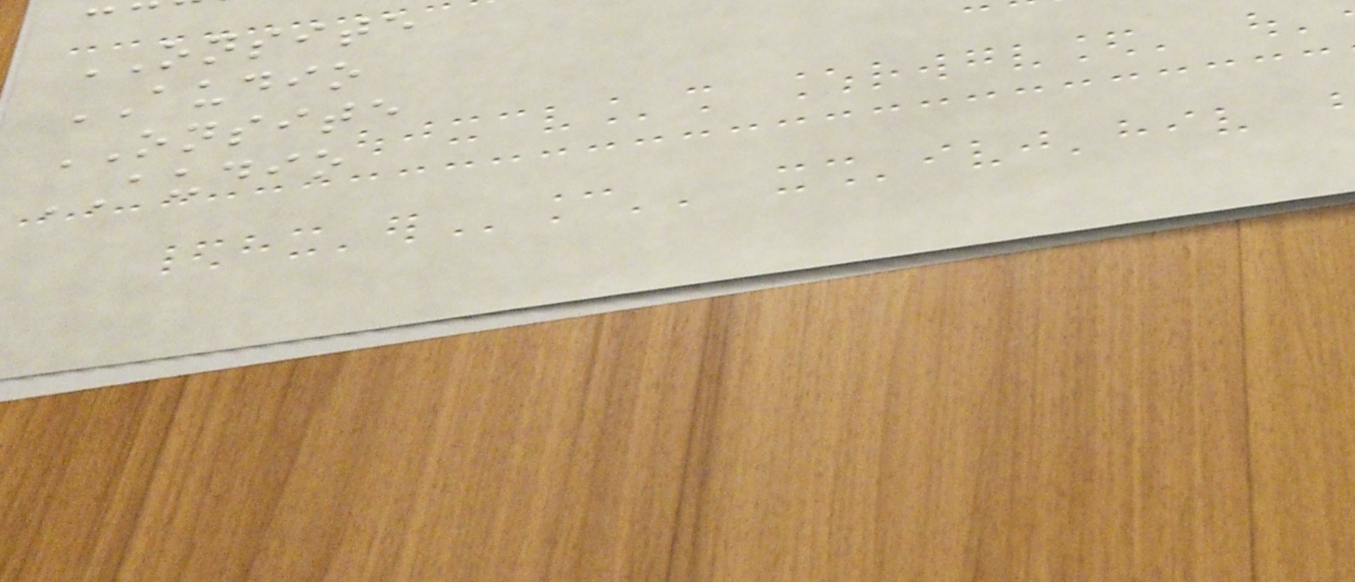ONSITE
AUDIO
ONSITE
AUDIO
